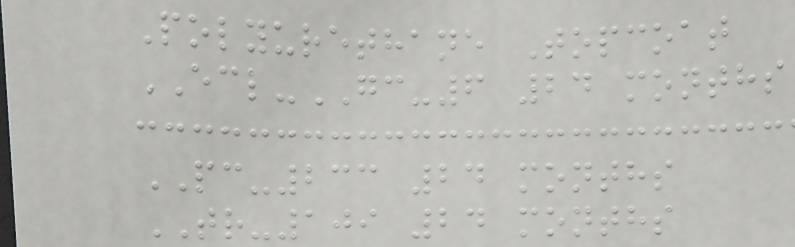Polyurethane Topcoat
ECL-GC-6 24 months
PC-233 24 months
TR-109 24 months
